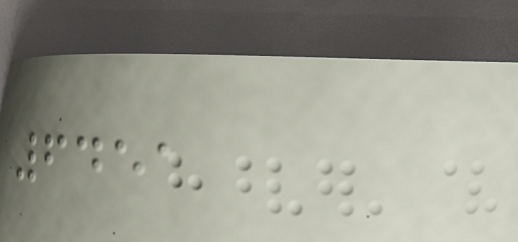6451
